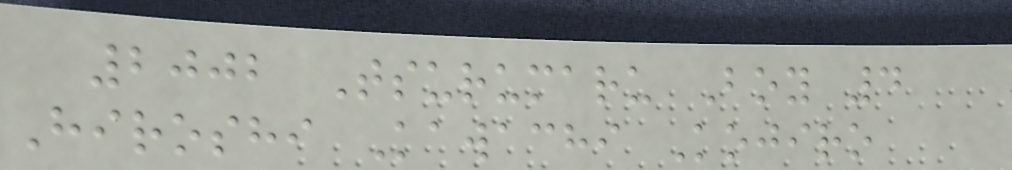2002 Tsurumaru Boy 4
Hiroshi Kawachi Kojiro
